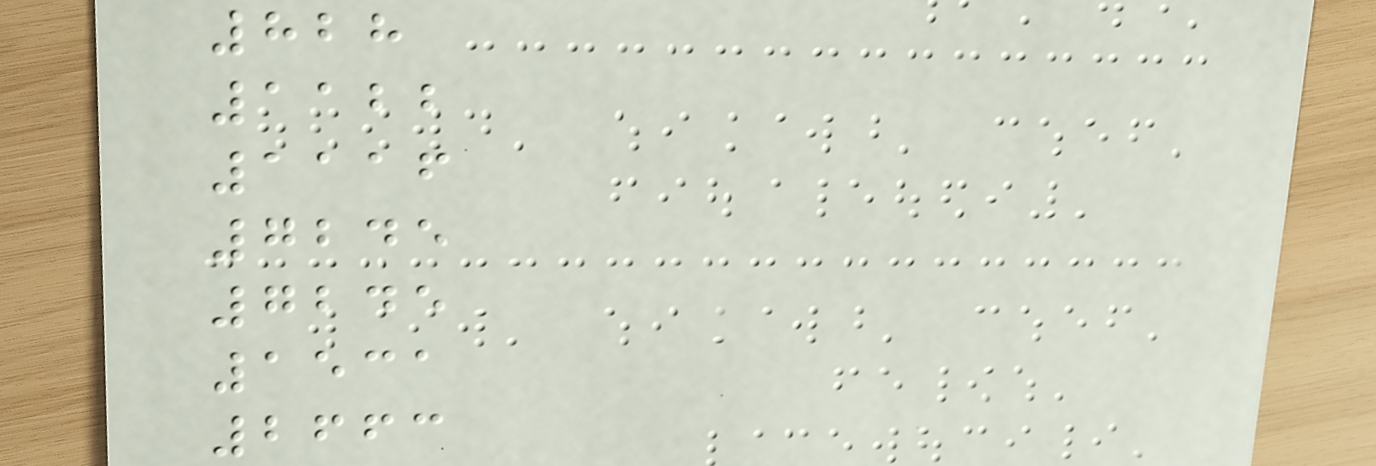828
1122
1116
7245
7245
1531
2663
